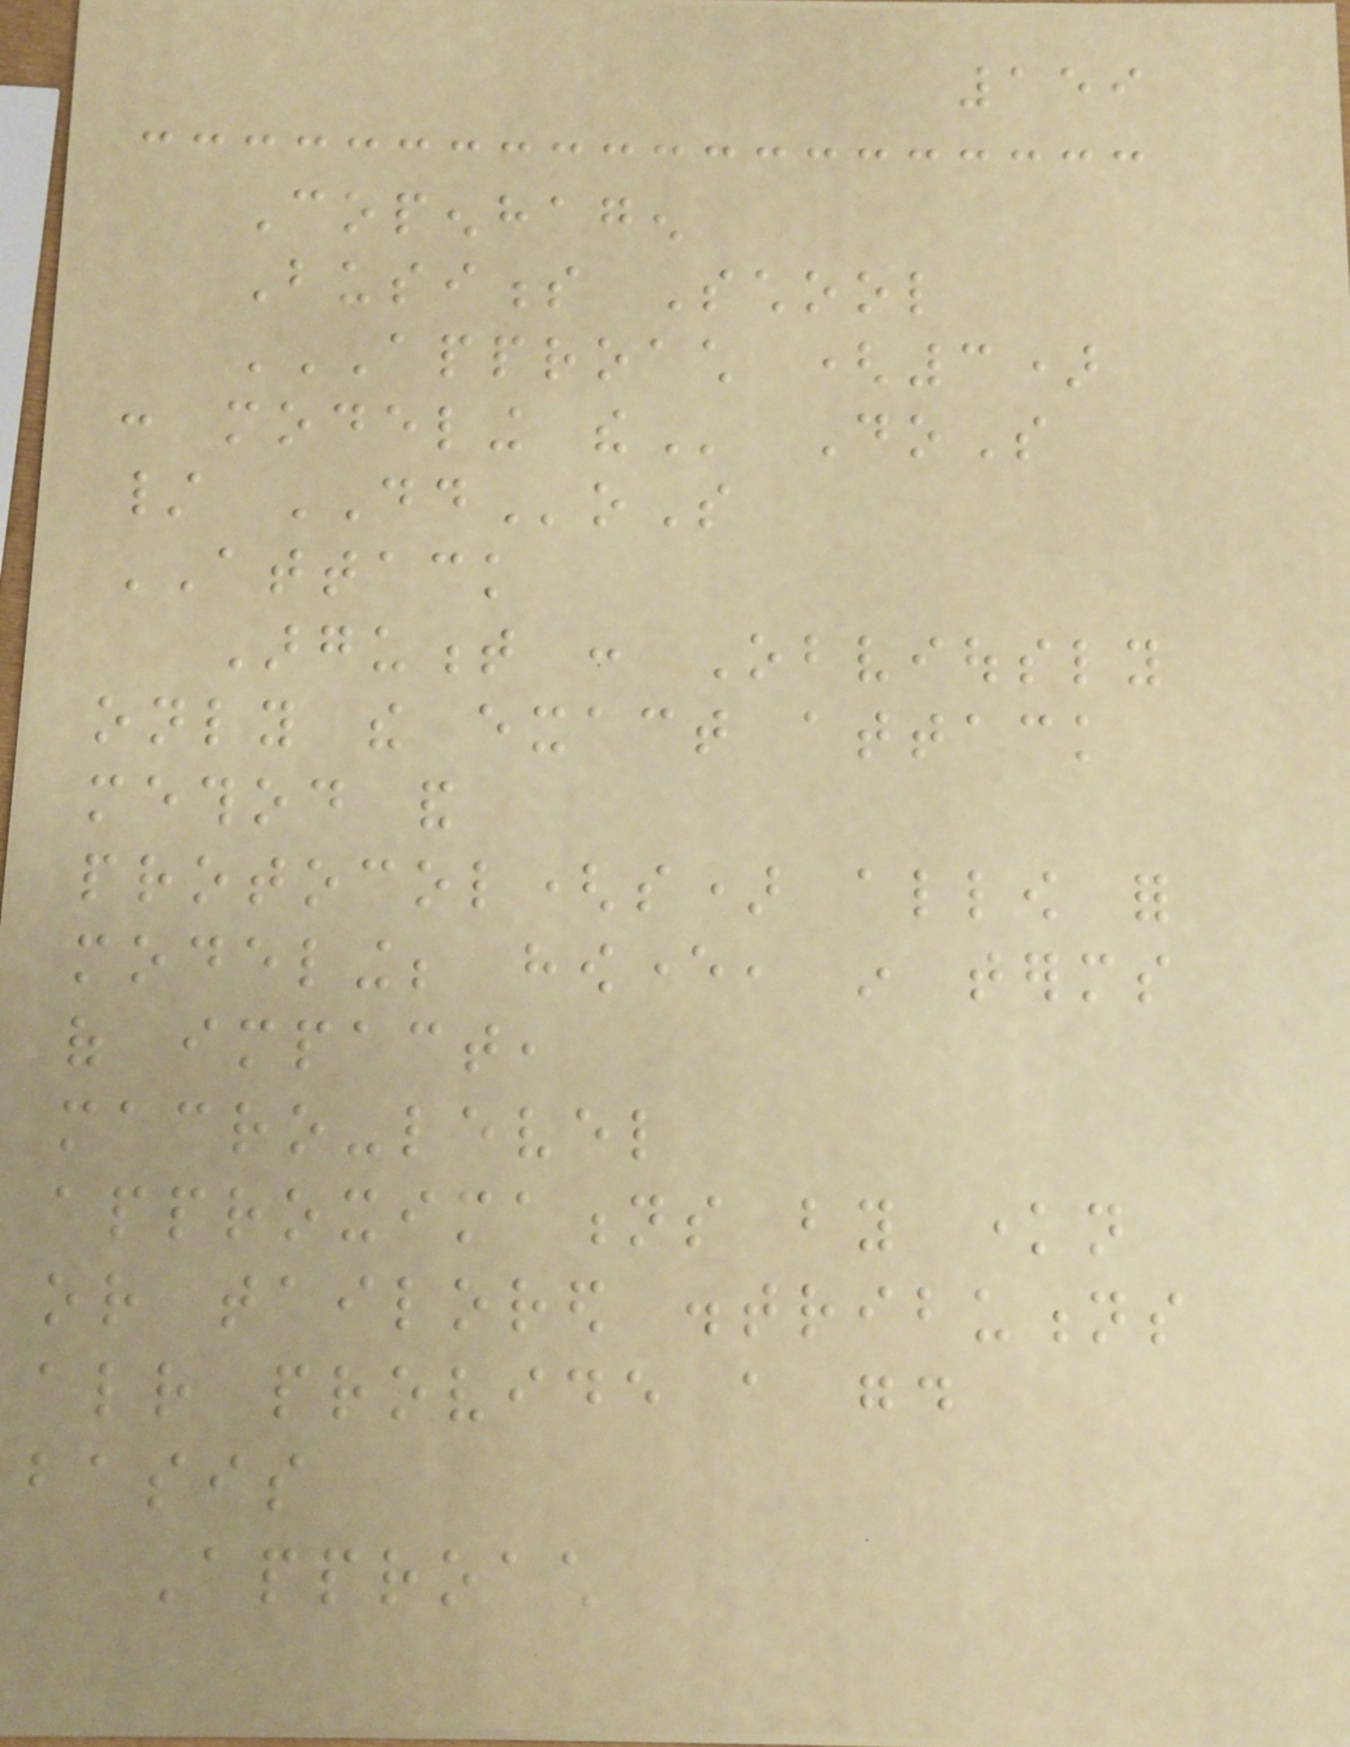159
Copenhagen
Business School
APPROACH (3)
: MODELING THE DoS
/ DDoS
ATTACK
Argument : Obviously
only the exact attack
method and
protocol(s) allow for
modeling; however, in terms
of impact,
macro-level
approximations by known
or tailored distributions
already provide a good
basis
Approach
